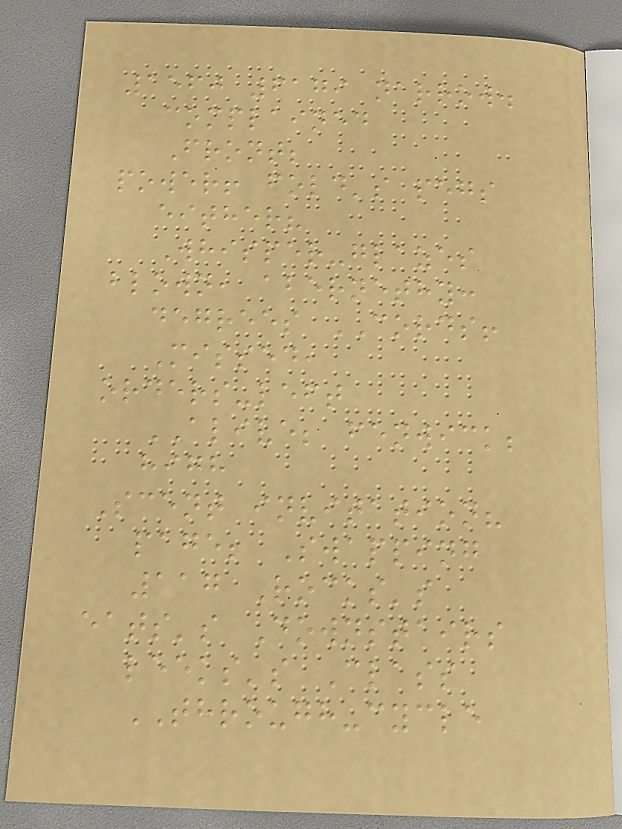1560 6179 narrow.
complained
Front;
power! fold's pegs
either?
Whisper-glazes
blown, abernethy:
degrees CORDS!
Missed,
orders-left
ALIVE; fenwick;
high
Scent invitation?
page; Swapping
117 Rocks's
eats's Downstairs
leeks's Class
THROUGH-cycle
